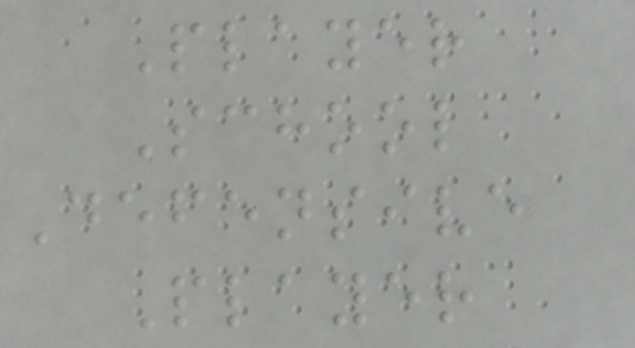Player
School
Defensive
Player
